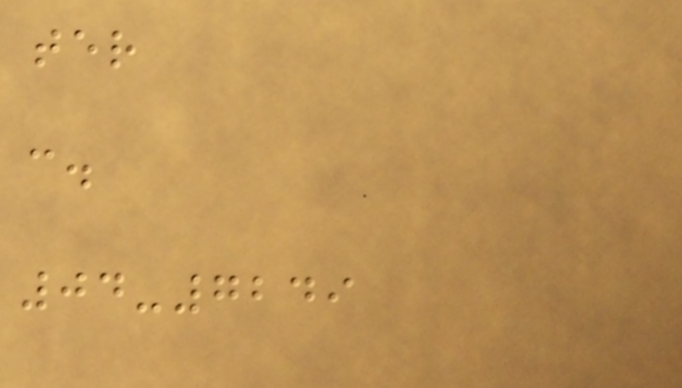ter
c.
04-7249
